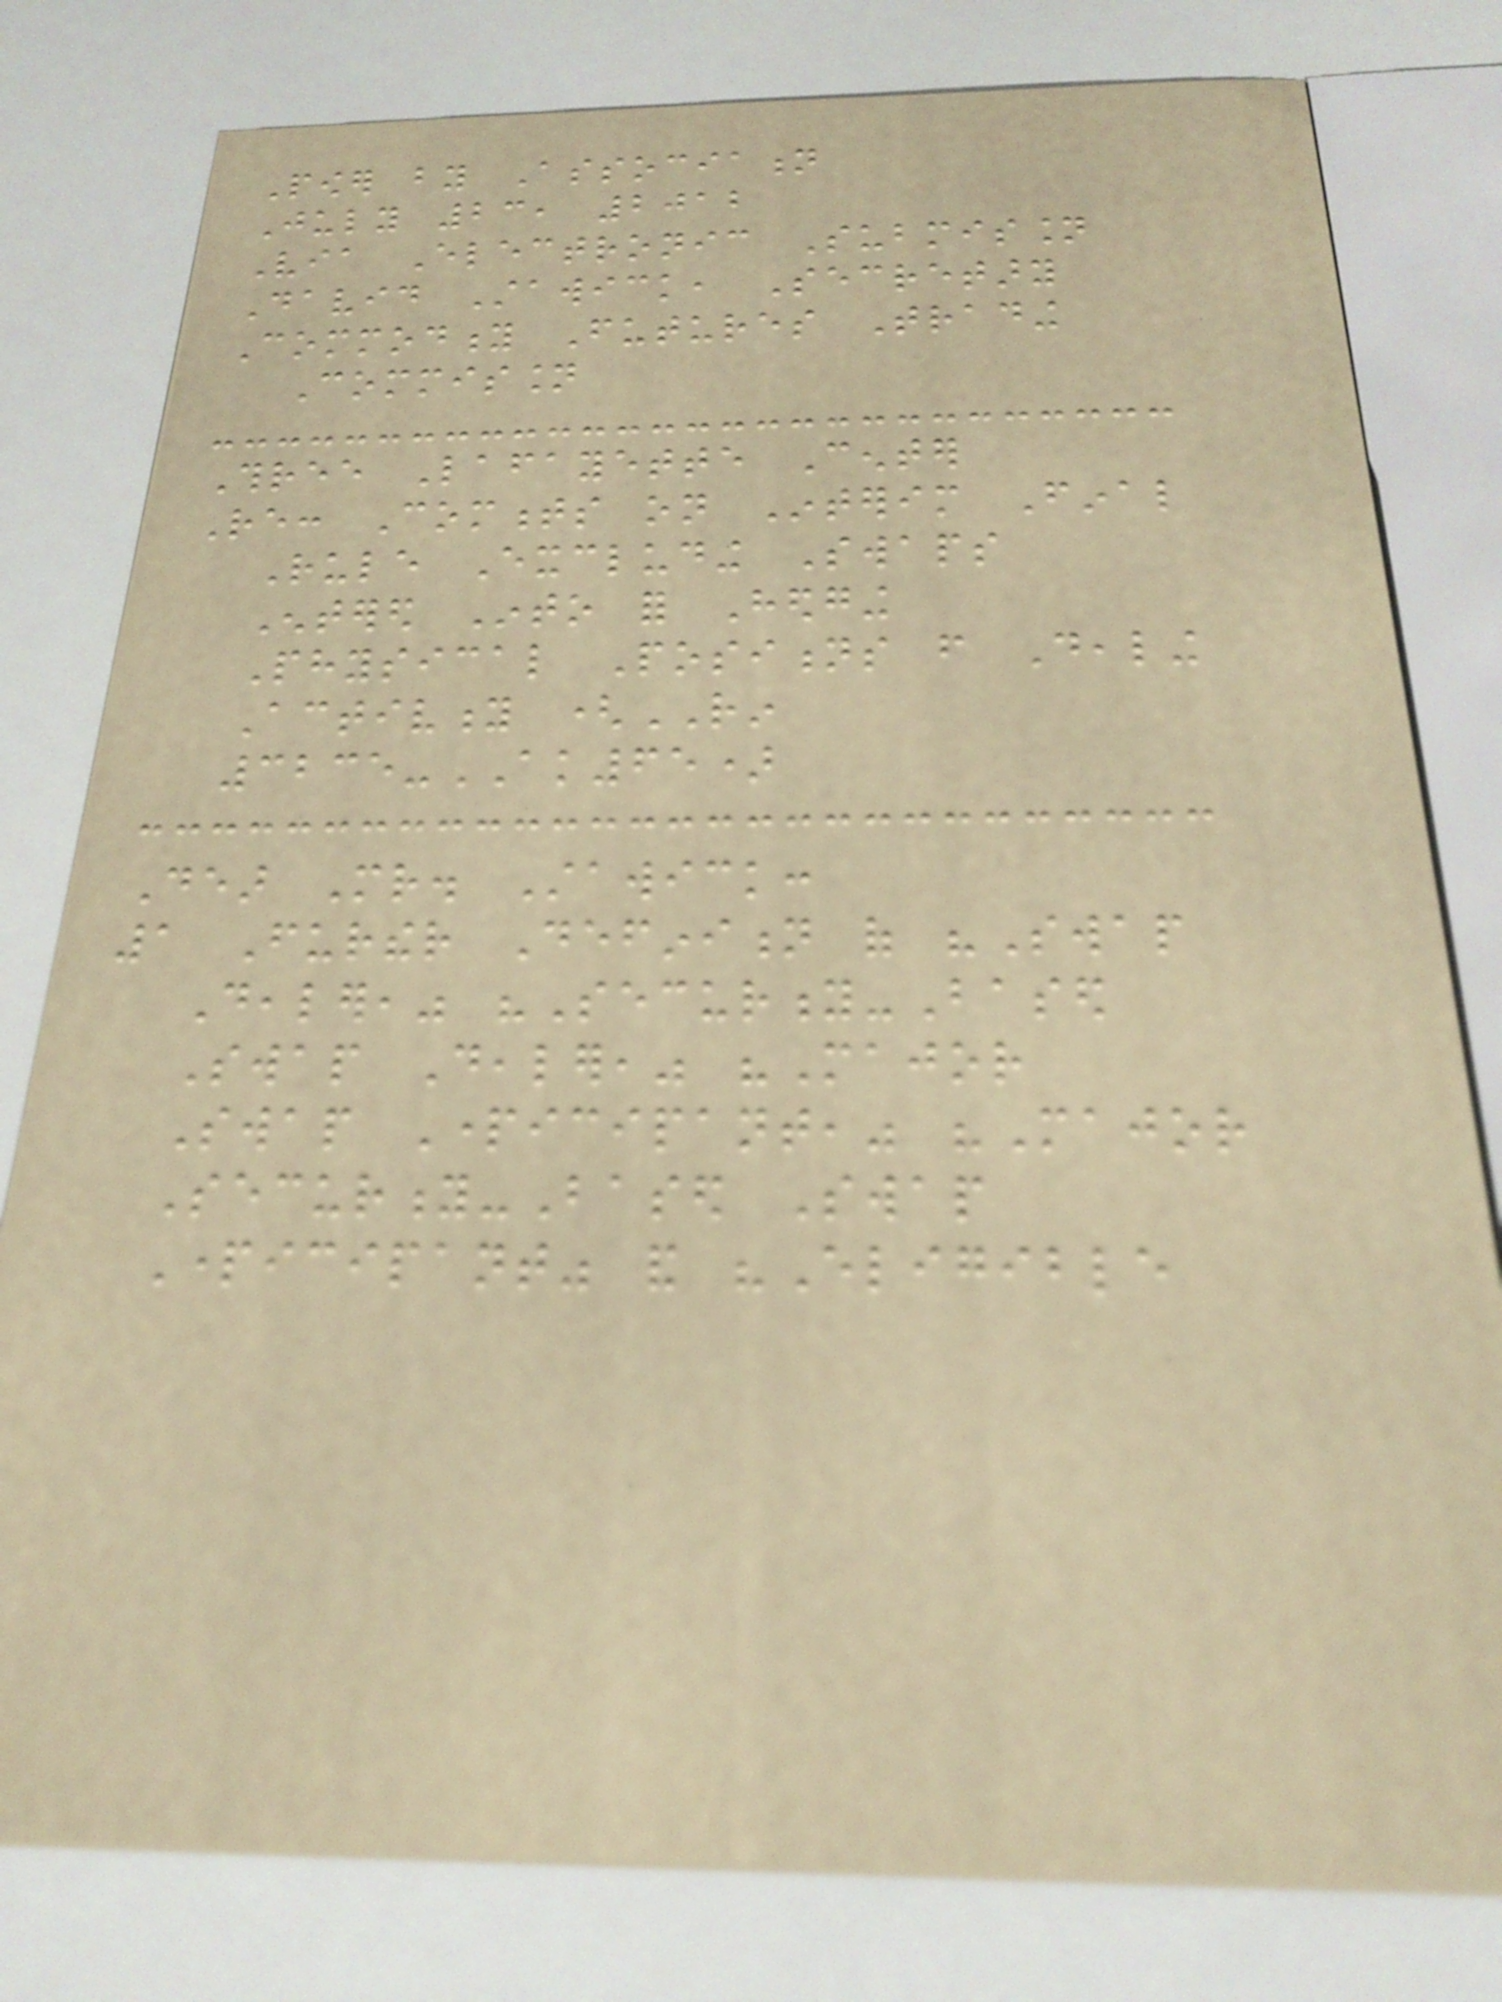Power by Association
July 23, 2012
Via Electronic Submission
David Stawick, Secretary
Commodity Futures Trading
Commission
Three Lafayette Center
Re: Comments on Interim Final
Rule Excluding Swaps
Entered Into for Hedging
Physical Positions from Dealing
Activity (RIN
3235-AK65)
Dear Mr. Stawick:
1 Further Definition of "Swap
Dealer," "Security-Based
Swap Dealer," "Major
Swap Participant," "Major
Security-Based Swap
Participant" and "Eligible
